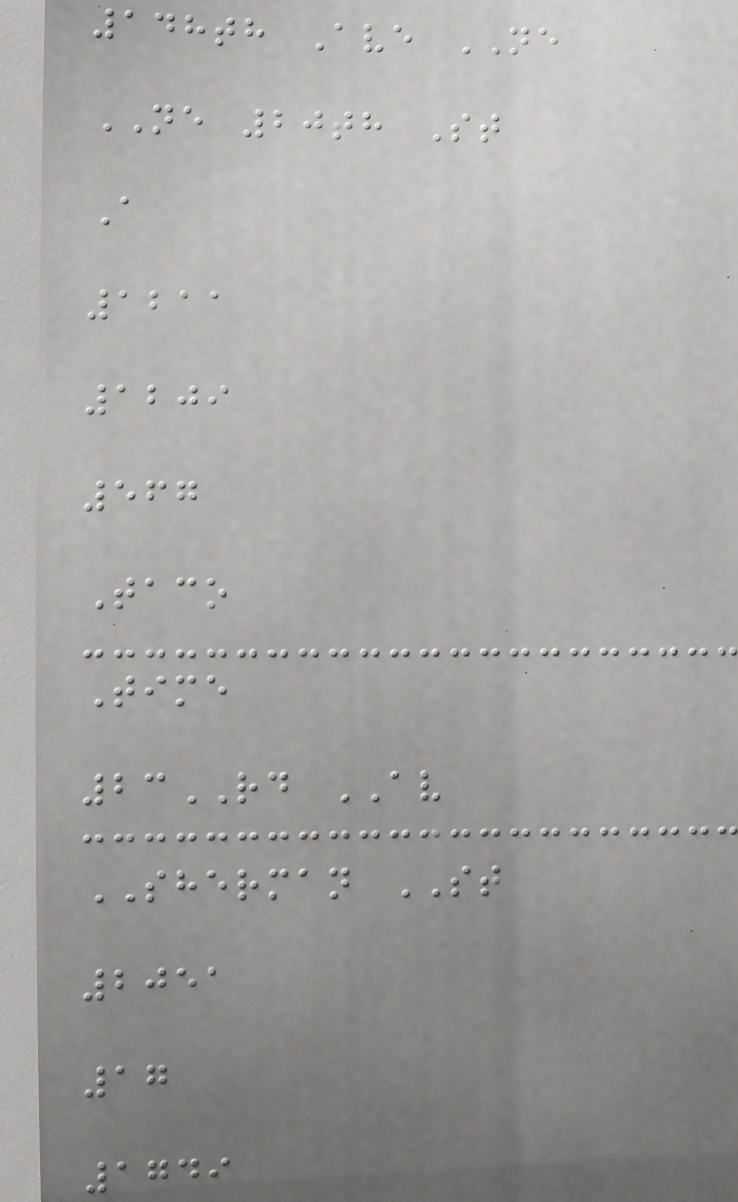148th Ave NE
NE 20th St
A
1211
1209
567
Taco
Time
23RD AV
SHERMAN ST
2051
17
1749
